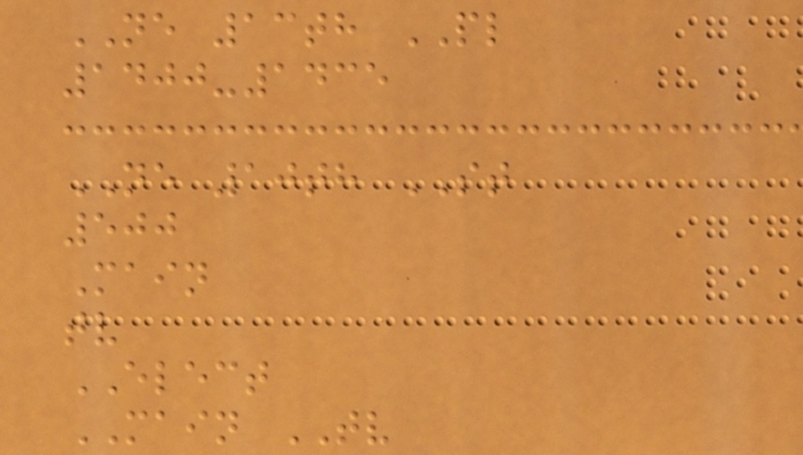NE 13th PL
1400-1435
NE 10th ST
500
Main
tv
ELECT
MAIN TV
